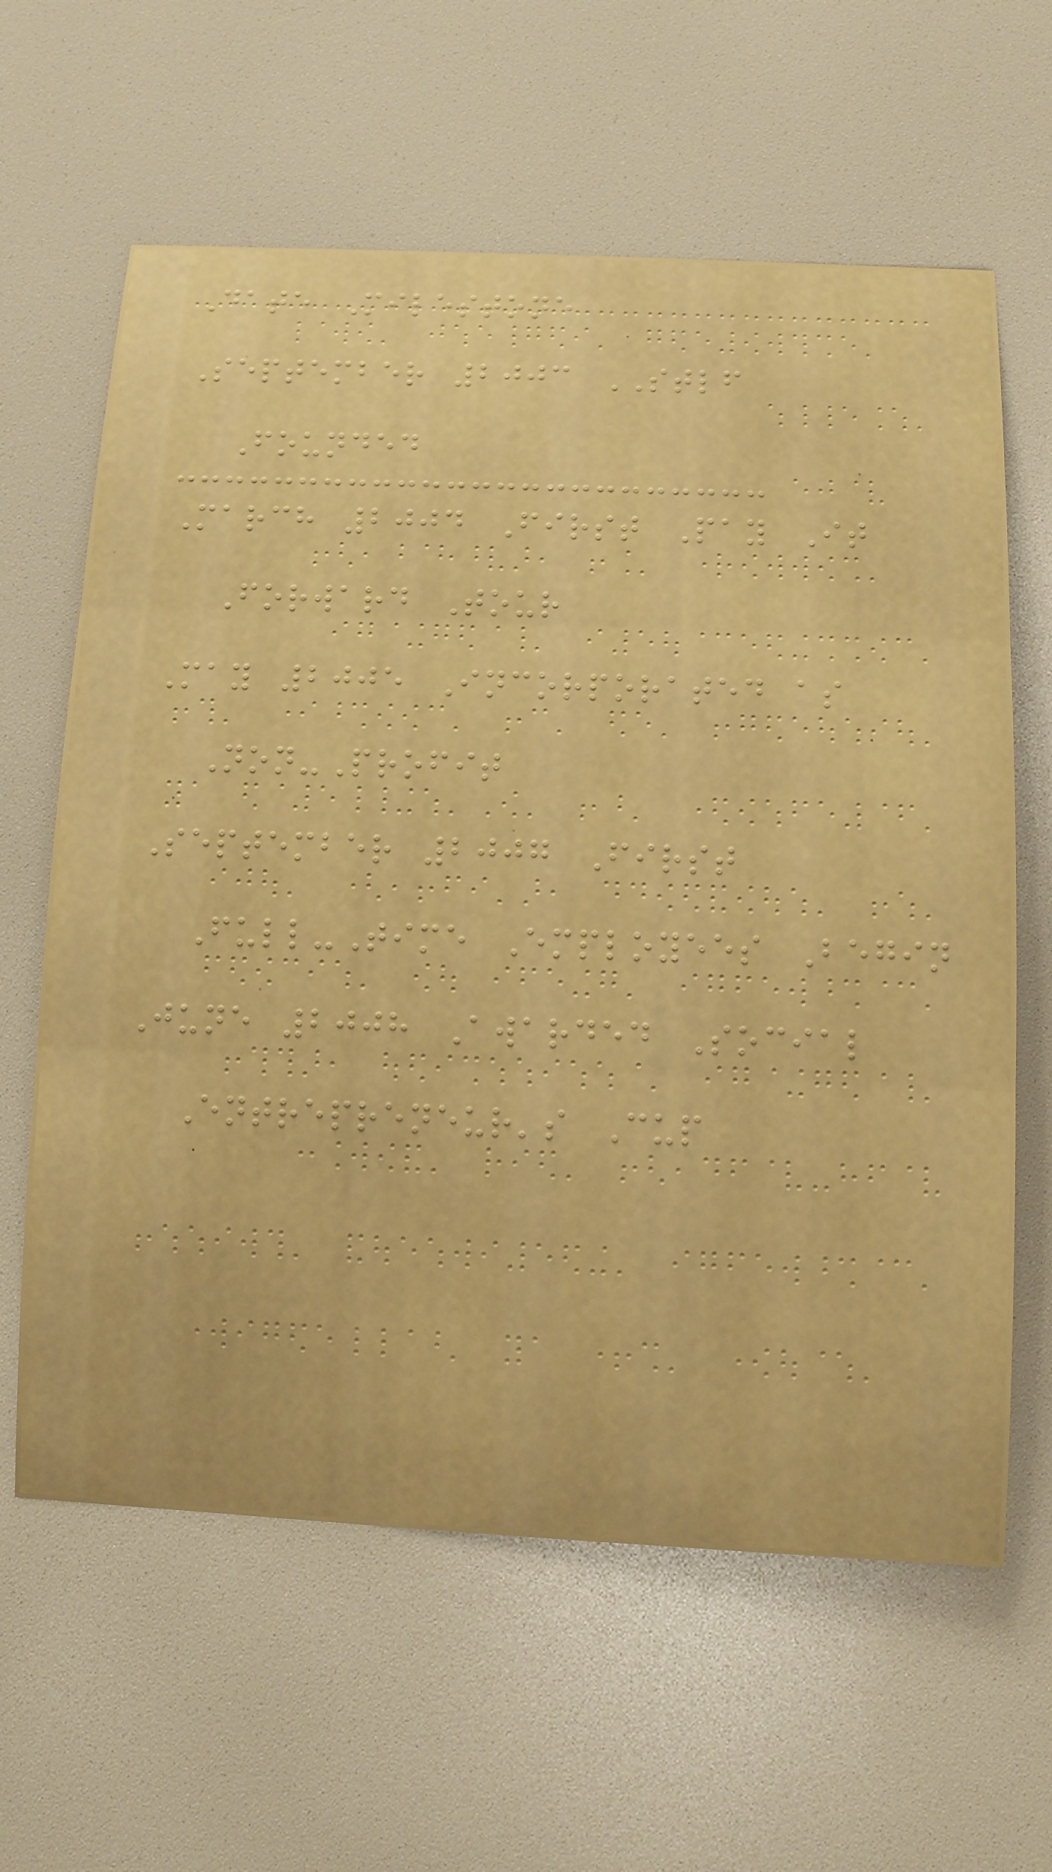Date Milestone
September 2003 STLF
Founded
March 2004 First Pay It
Forward Tour
May 2005 Incorporated as
Non-Profit
September 2007 First
Full-Time Employees Begin
June 2008 Awarded Social
Entrepreneur's Cup
